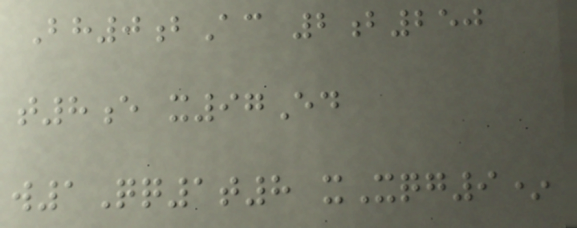Bh0bAc 2b250
t8e x97Ed
w1Qq1t8 xXqg9*
